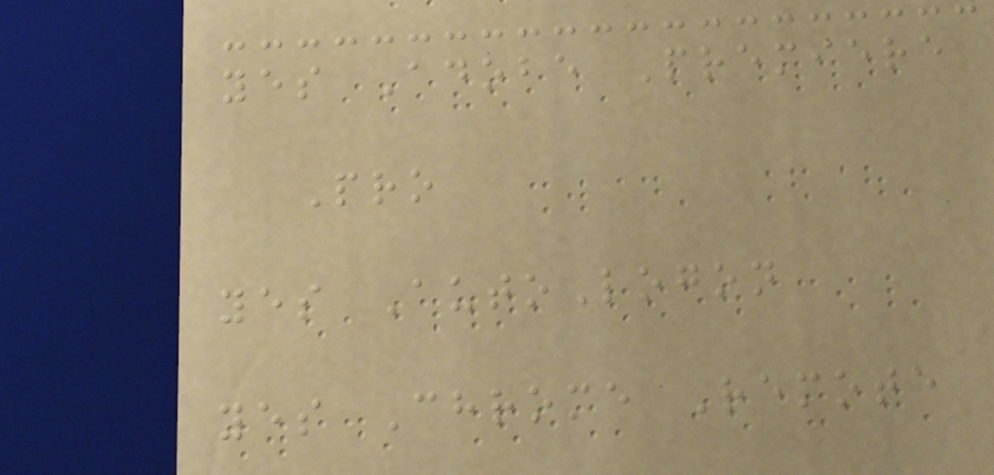yes Adobe Premiere
Pro
yes AutoLogon
yes Chrome Remote
